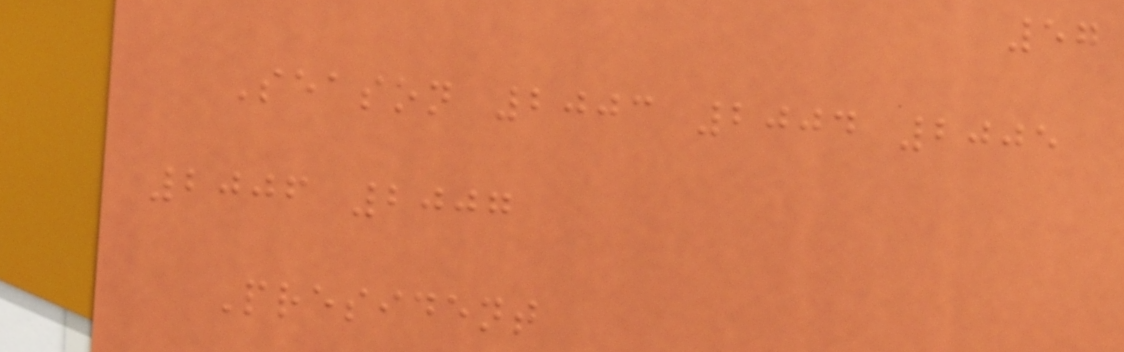57
Season 2003 2004 2005
2006 2007
President
